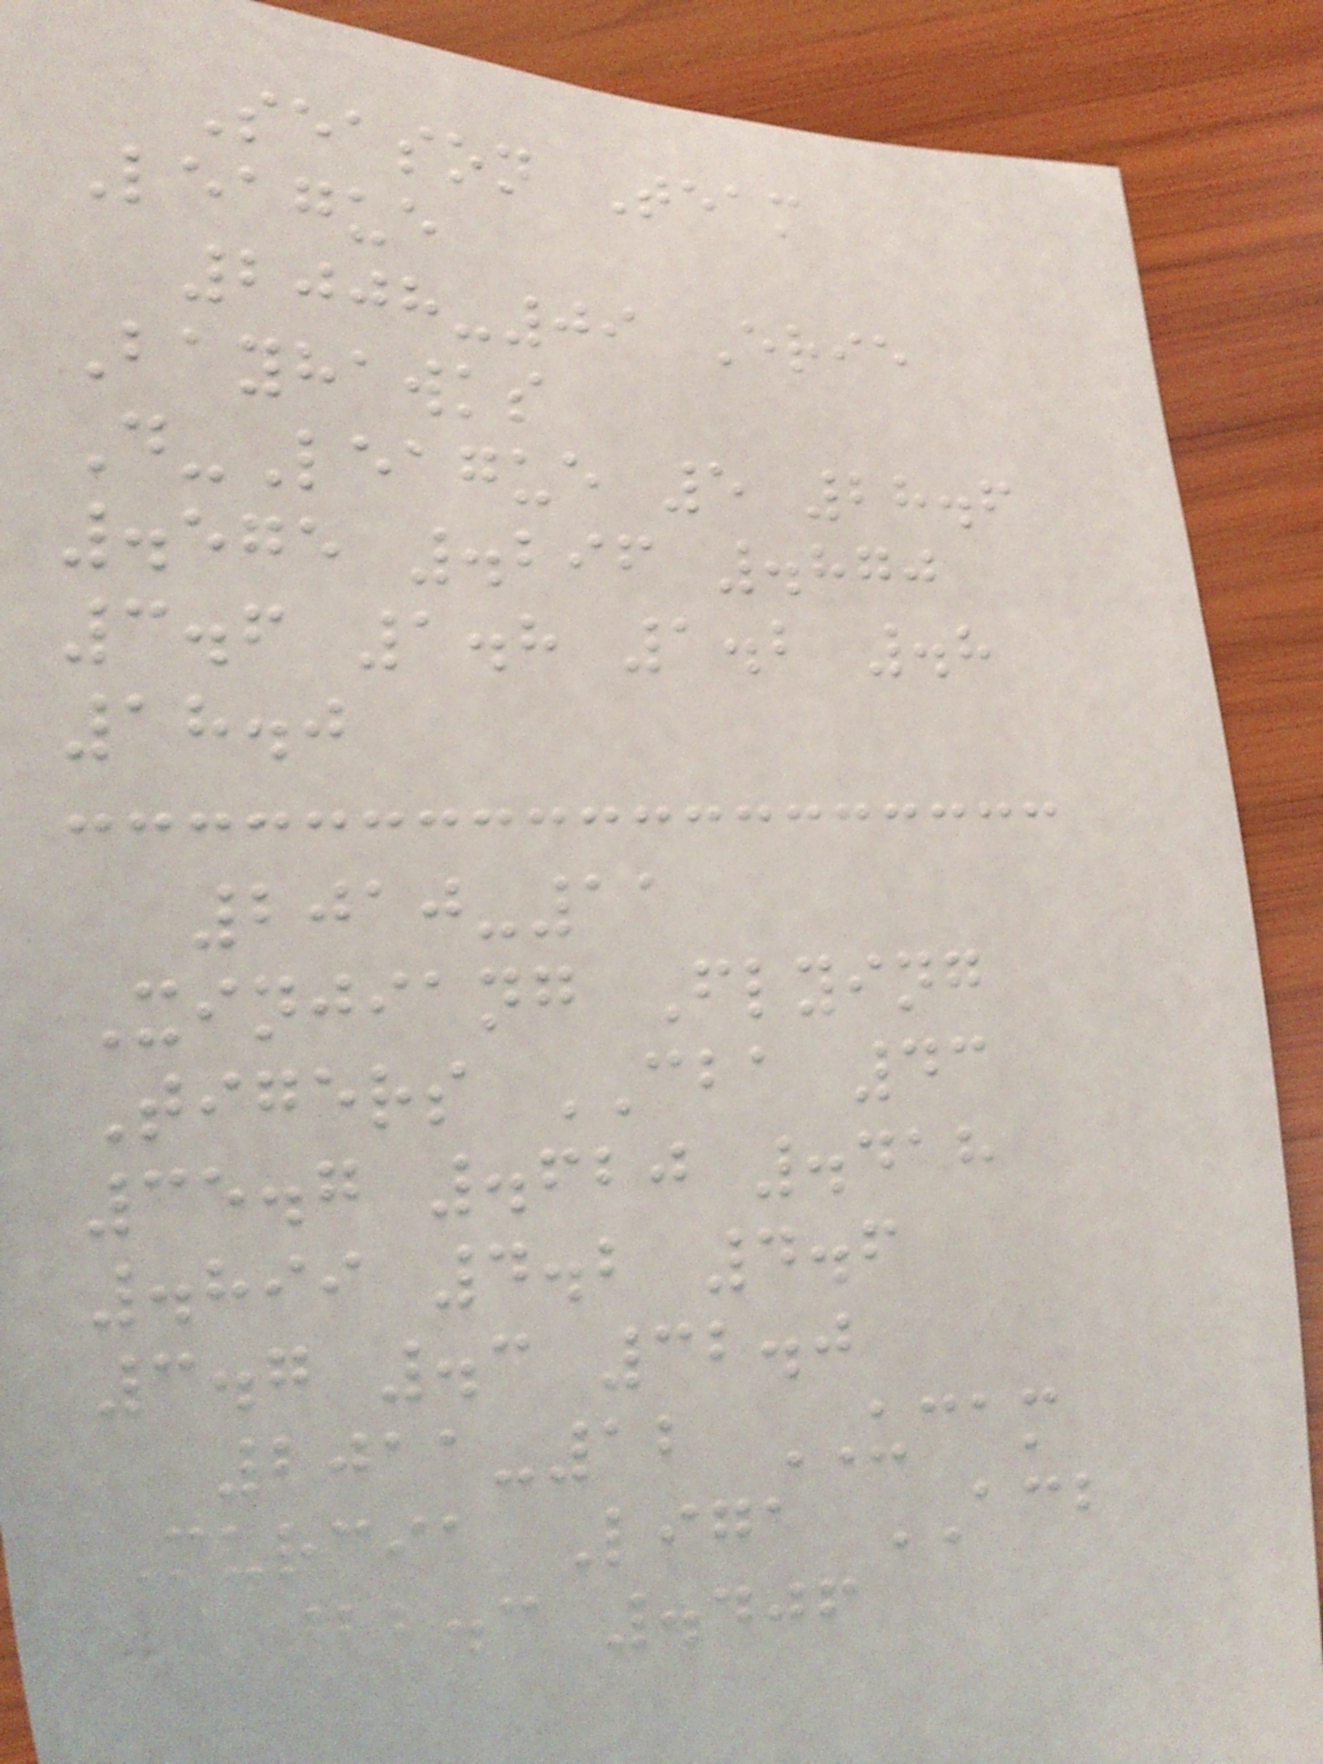Season Team
League
2008-09 Erie
Bayhawks
D-League 5 28.6
.575 .296 .870
3.6 1.8 1.2 .8
18.0
2010-11
Xinjiang Flying
Tigers CBA 43
35.7 .620 .418
.899 4.2 4.6
3.7 .3 32.0
2011-12 UCAM
Murcia Liga ACB
9 22.3 .406
